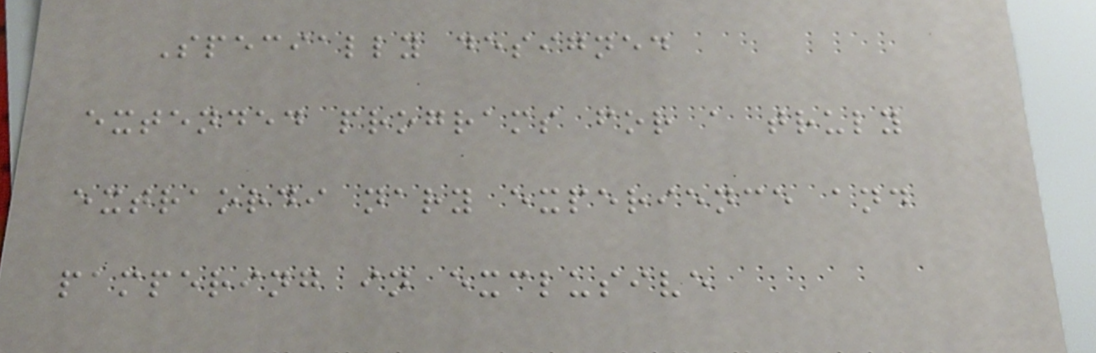Specially designed
extended programs for a truly
extraordi nary experience and
pampering in exclusive
